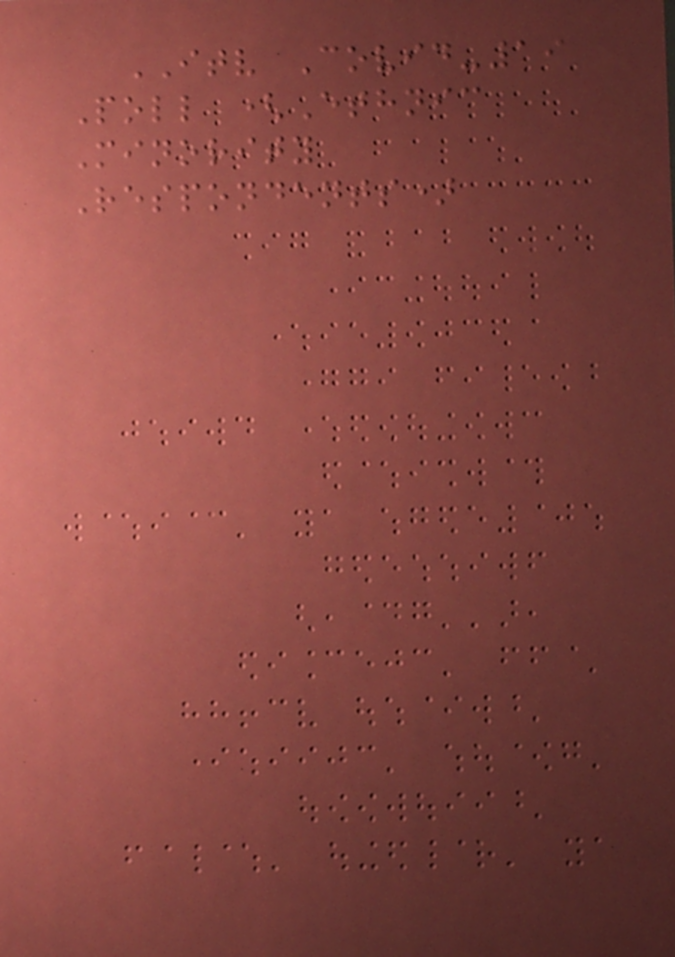ITV Covid-19
Poll (Ethnic
Minority
Respondents)
